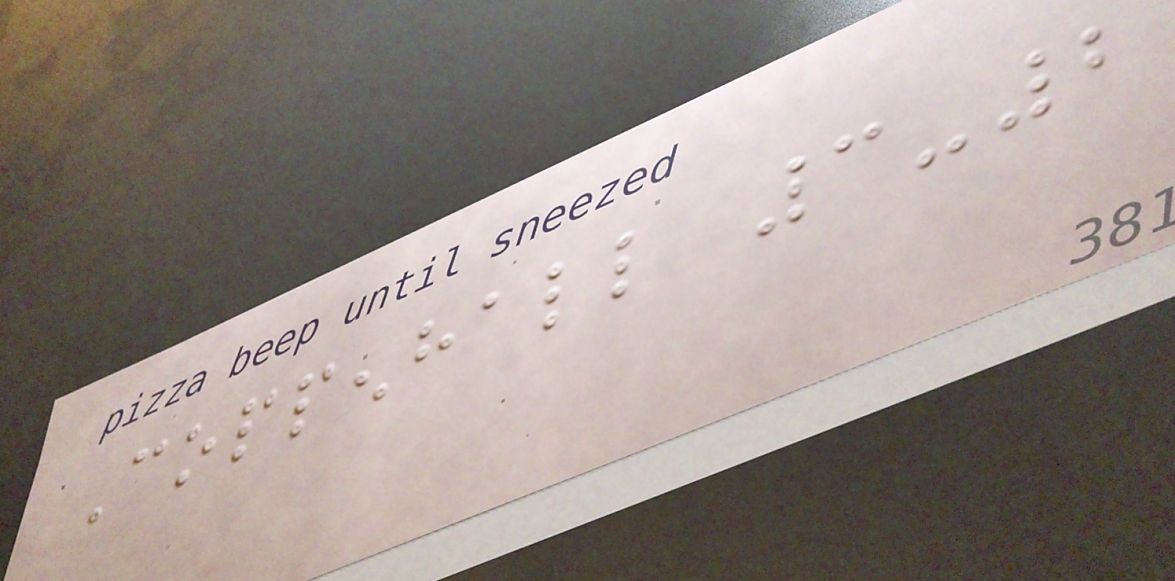Coppenhall 3-2
